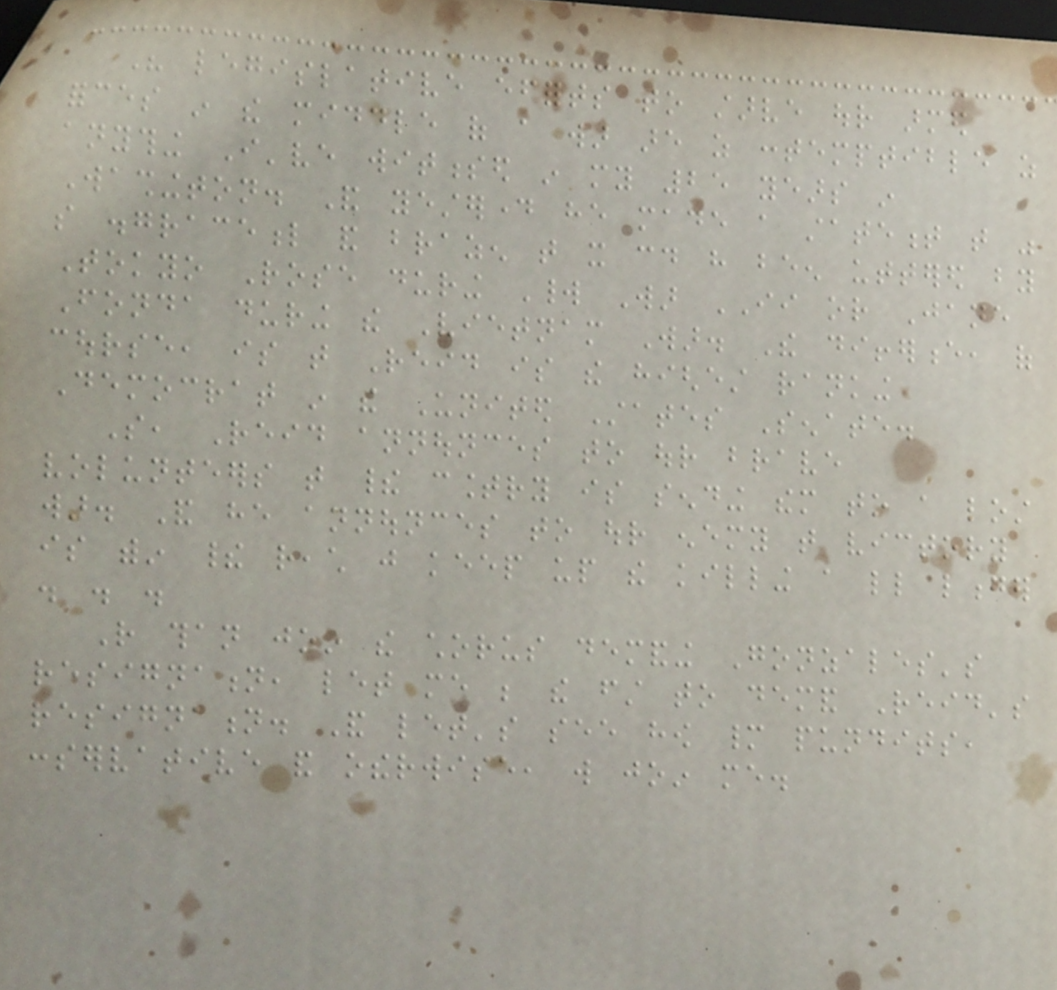His legislative efforts to starve our armed
forces in the middle of a war are as contemptible as
anything I've witnessed in my 25 years in
Washington. And yesterday he made a statement that was
so disgraceful and brazen that it could have been uttered by
Tokyo Rose during World War II or Jane
Fonda during the Vietnam War. The difference, of
course, is that Reid is the highest ranking
Democrat in the United States Senate.
So, Reid announces to our brave
volunteers that their country is sending them to a lost
war. And he announces to our enemy that victory
is within their reach just keep up the killing a little longer
. . .
Rather than join the chorus demanding Gonzales's
resignation, let me be the first to demand Reid's
resignation. And let's see how many pundits,
conservative and otherwise, will join me.
